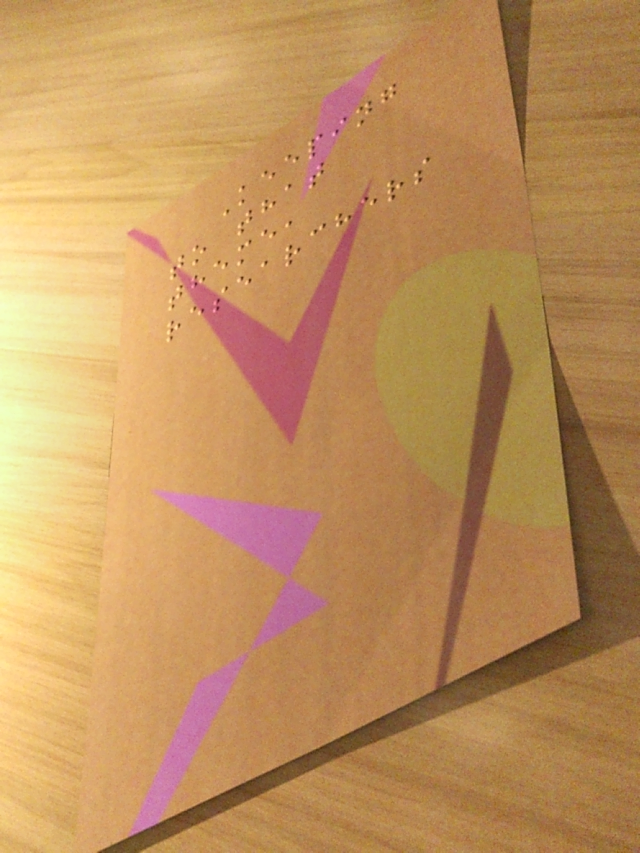Keeping
to that
theme,
researchers
